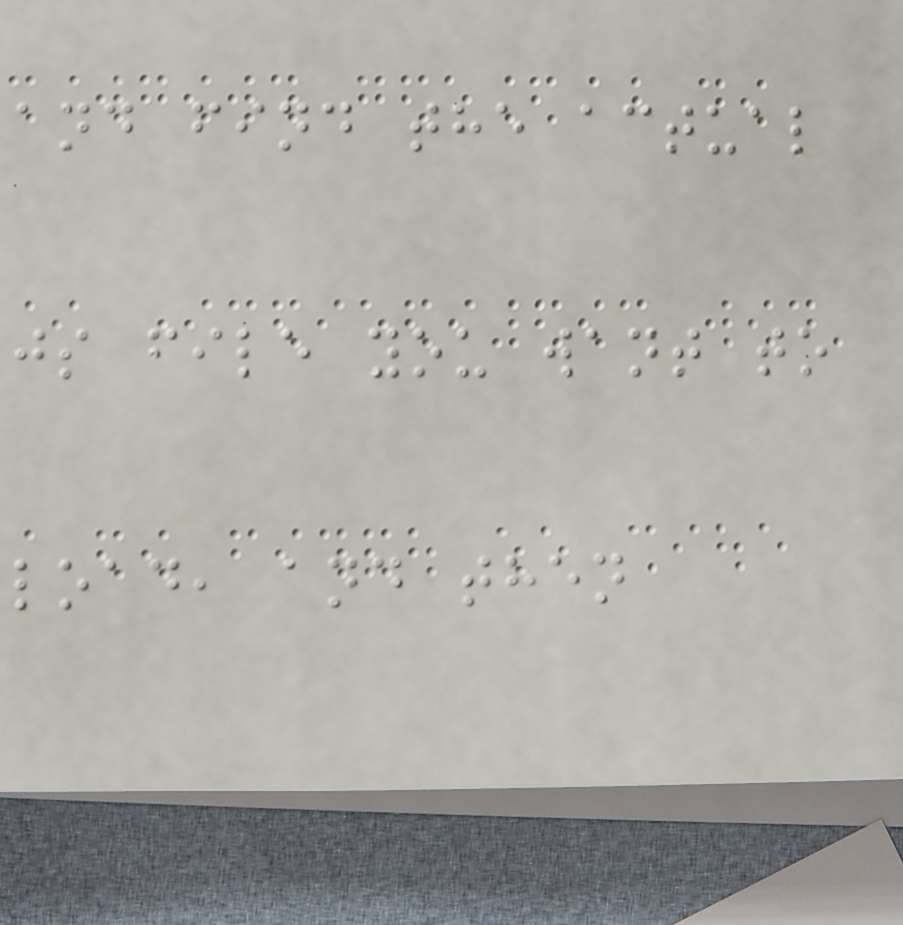and find the actual
js file you want to
load, and then
